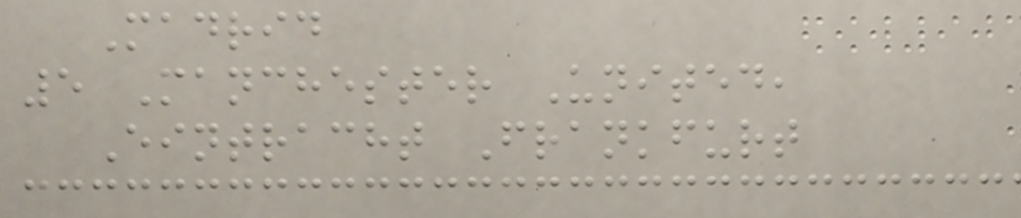Madrid
5 Manchester United,
Eintracht Frankfurt
